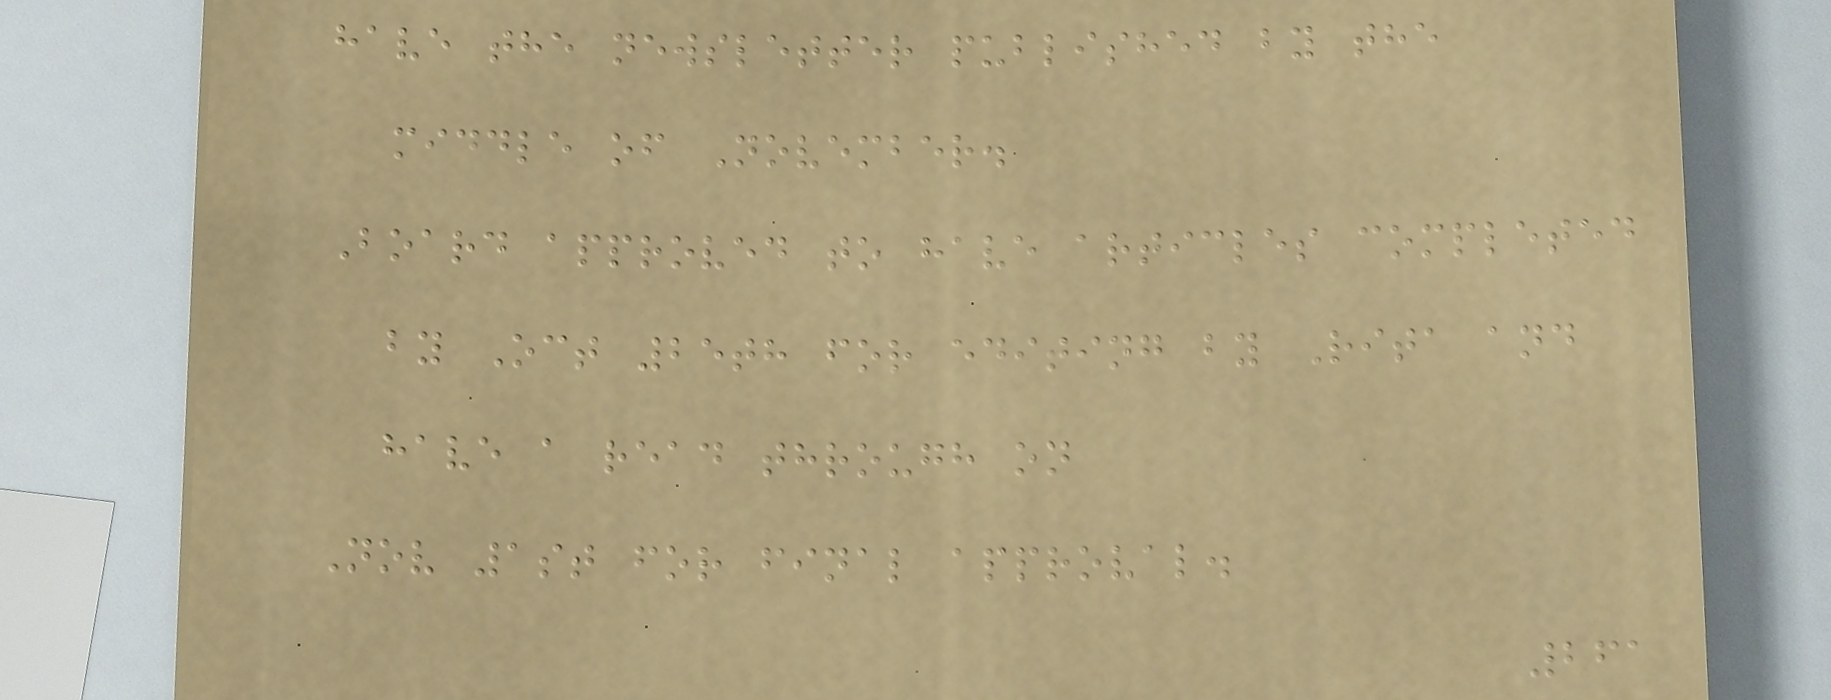have the newsletter published by the
middle of November.
Board approved to have articles completed
by Oct 25th for editing by Rita and
have a read through on
Nov 1st for final approval.
261
